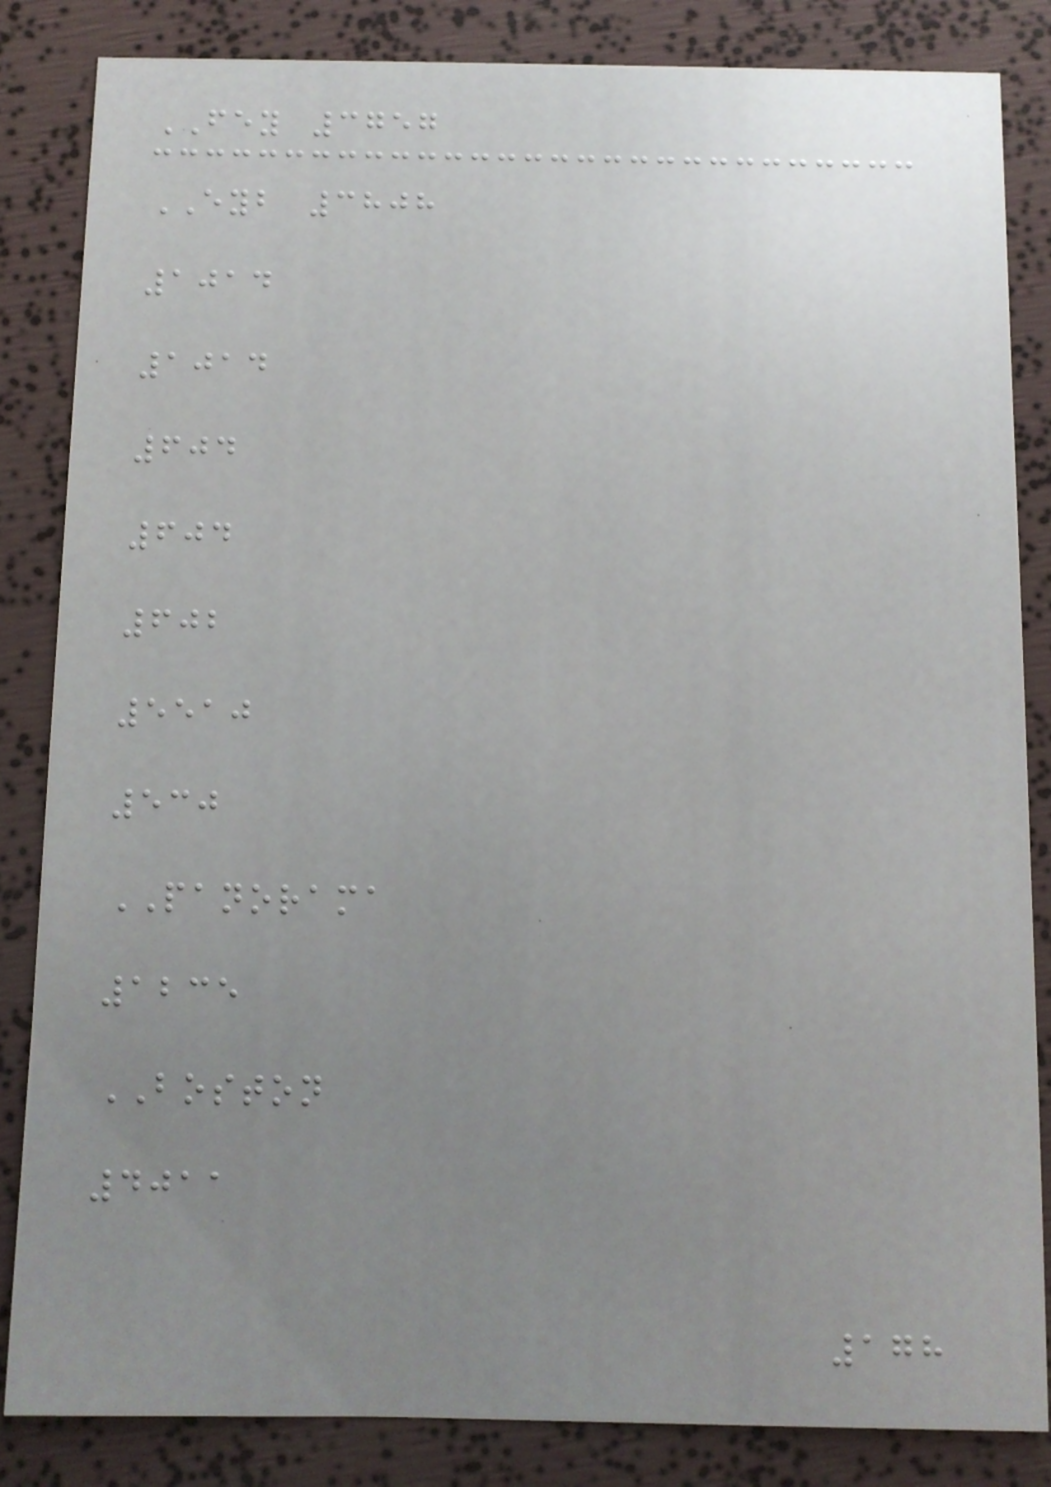FEY 3757
EYB 3808
1014
1014
604
604
602
5510
530
PANORAMA
1235
BOSTON
4011
178
